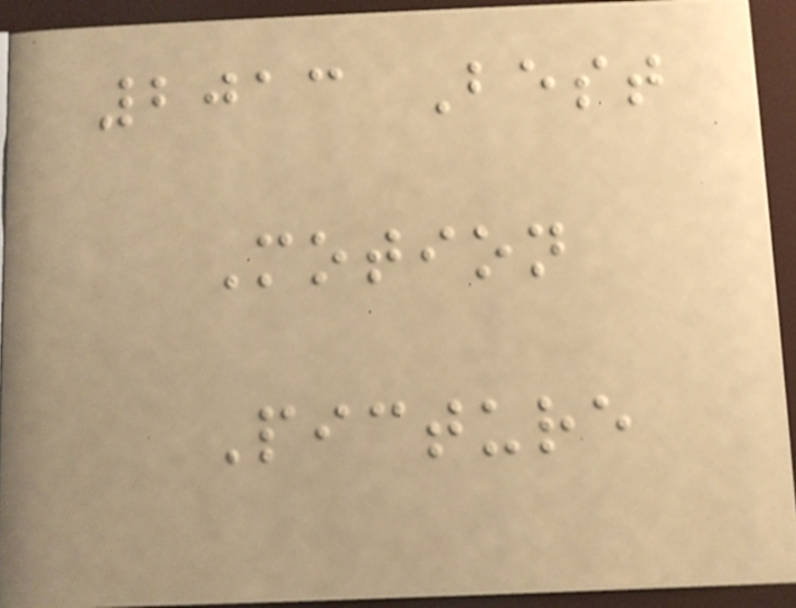2013 Best
Motion
Picture
